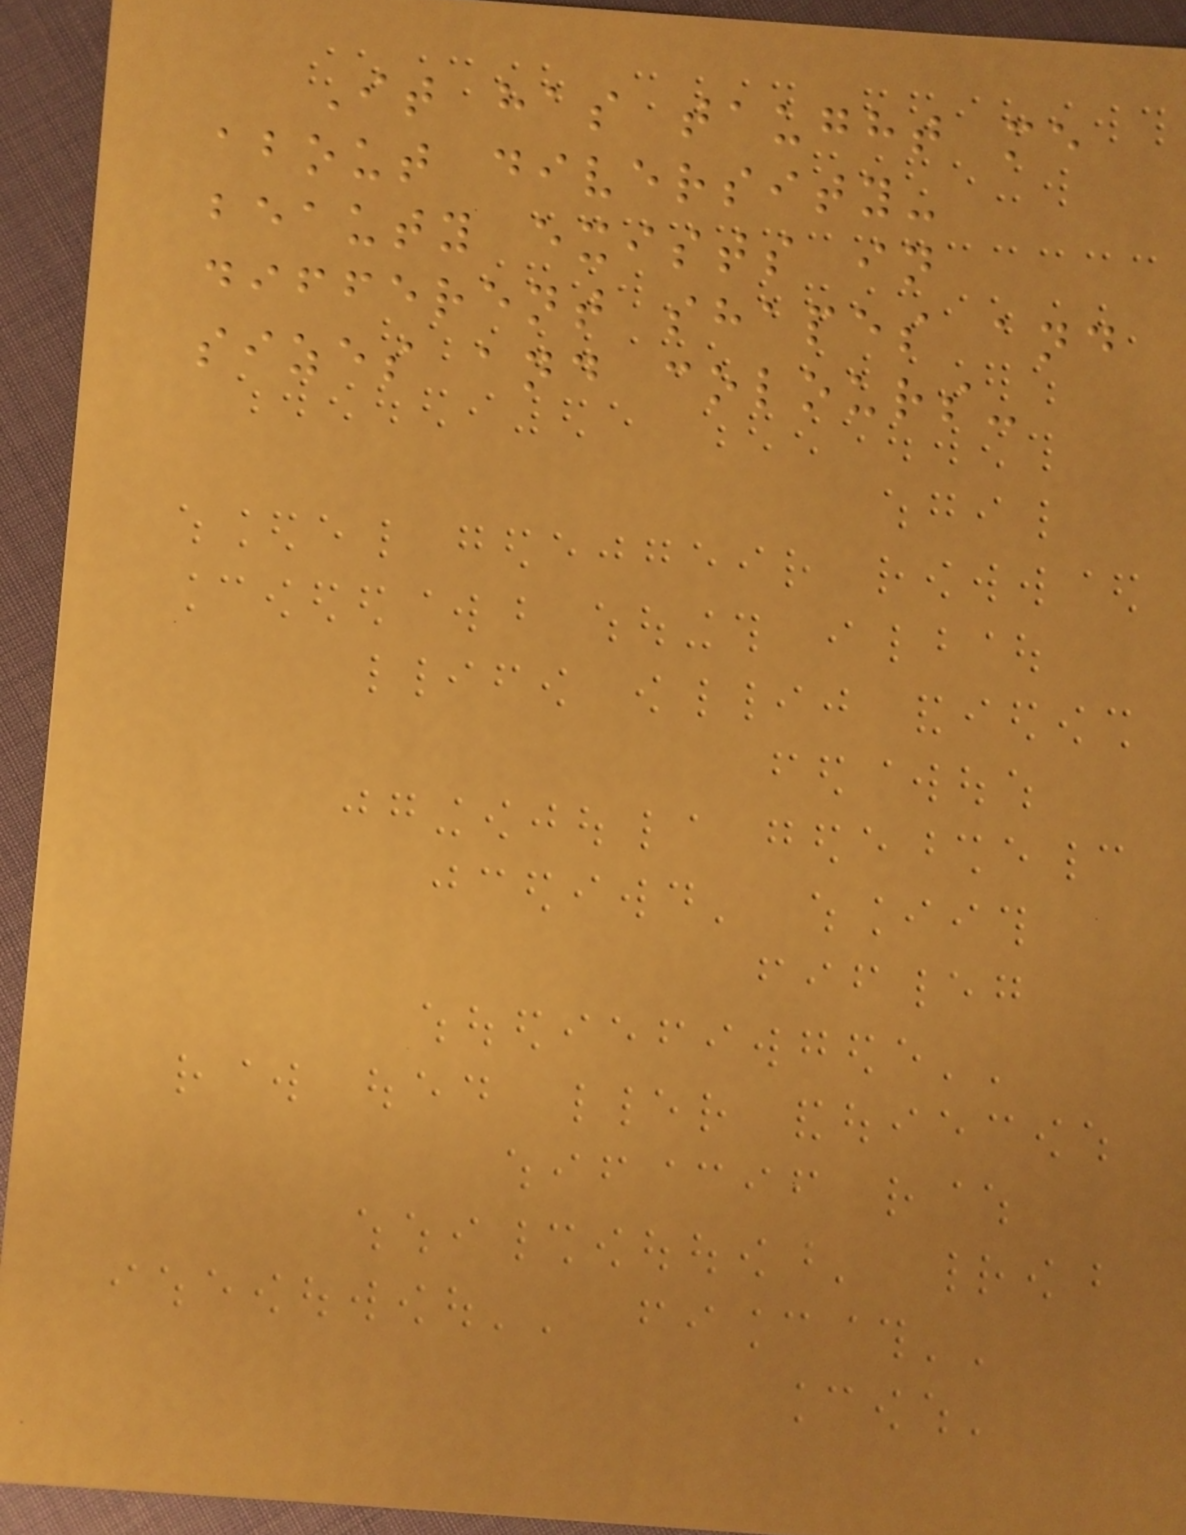It has taught me
about diversity-
beauty exists in
different shapes and
sizes and colours-
